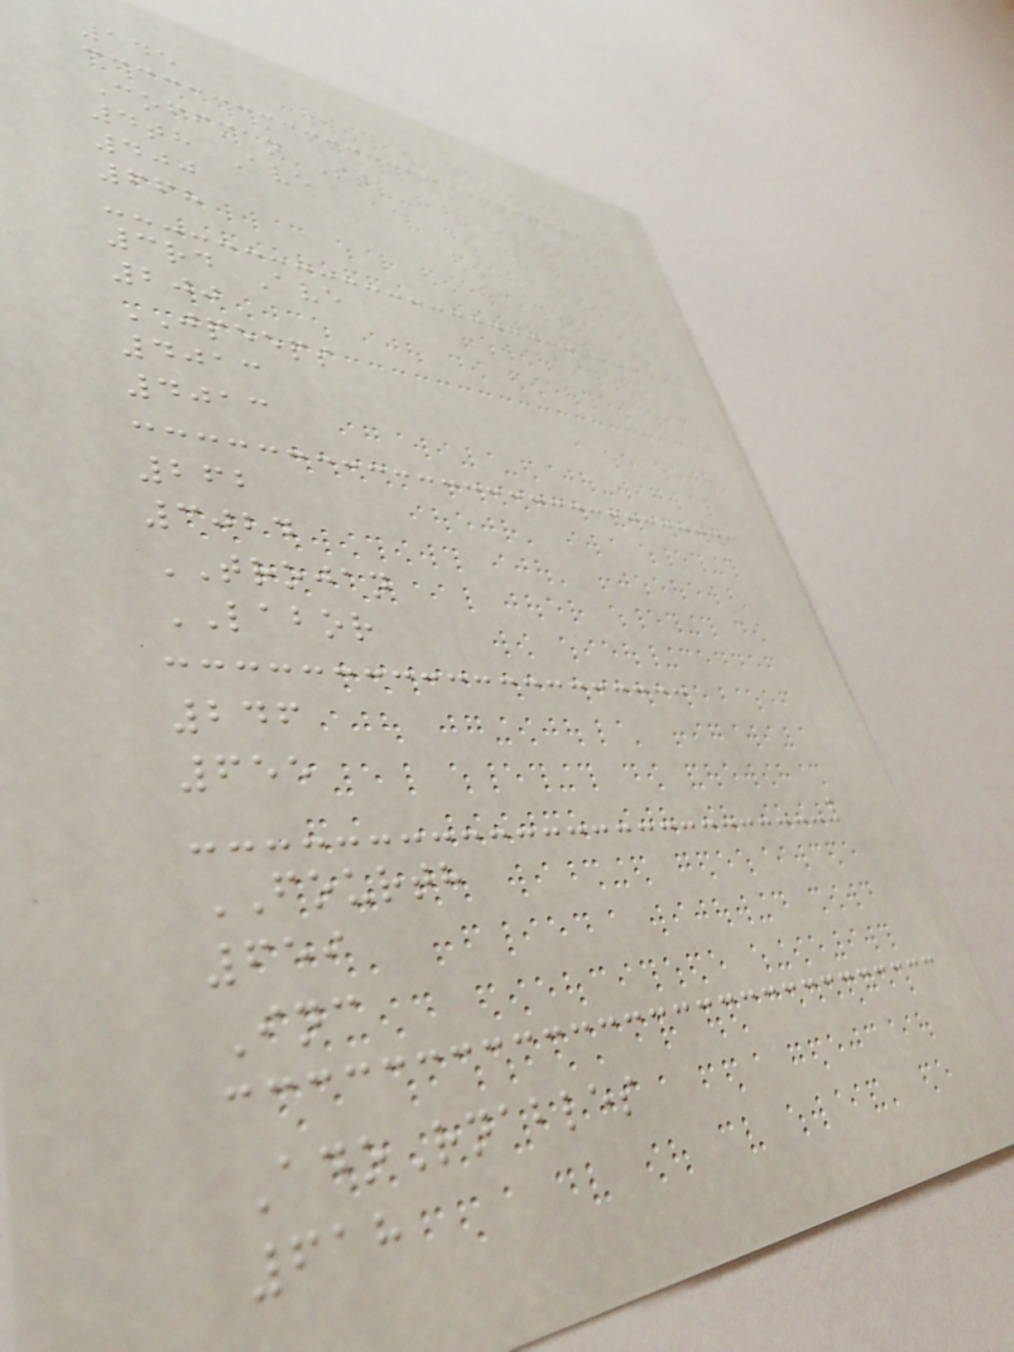145
Coffman St
4th Ave
400
668
3rd Ave
200
JPEEPS
4013
4013
262
3024
TROJAN
LABOR
246
655
FOURTH
659
Inc
AdoRnables
618
